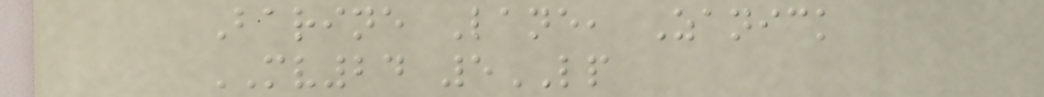Barine Lane, Zanick
MV24 5LP
